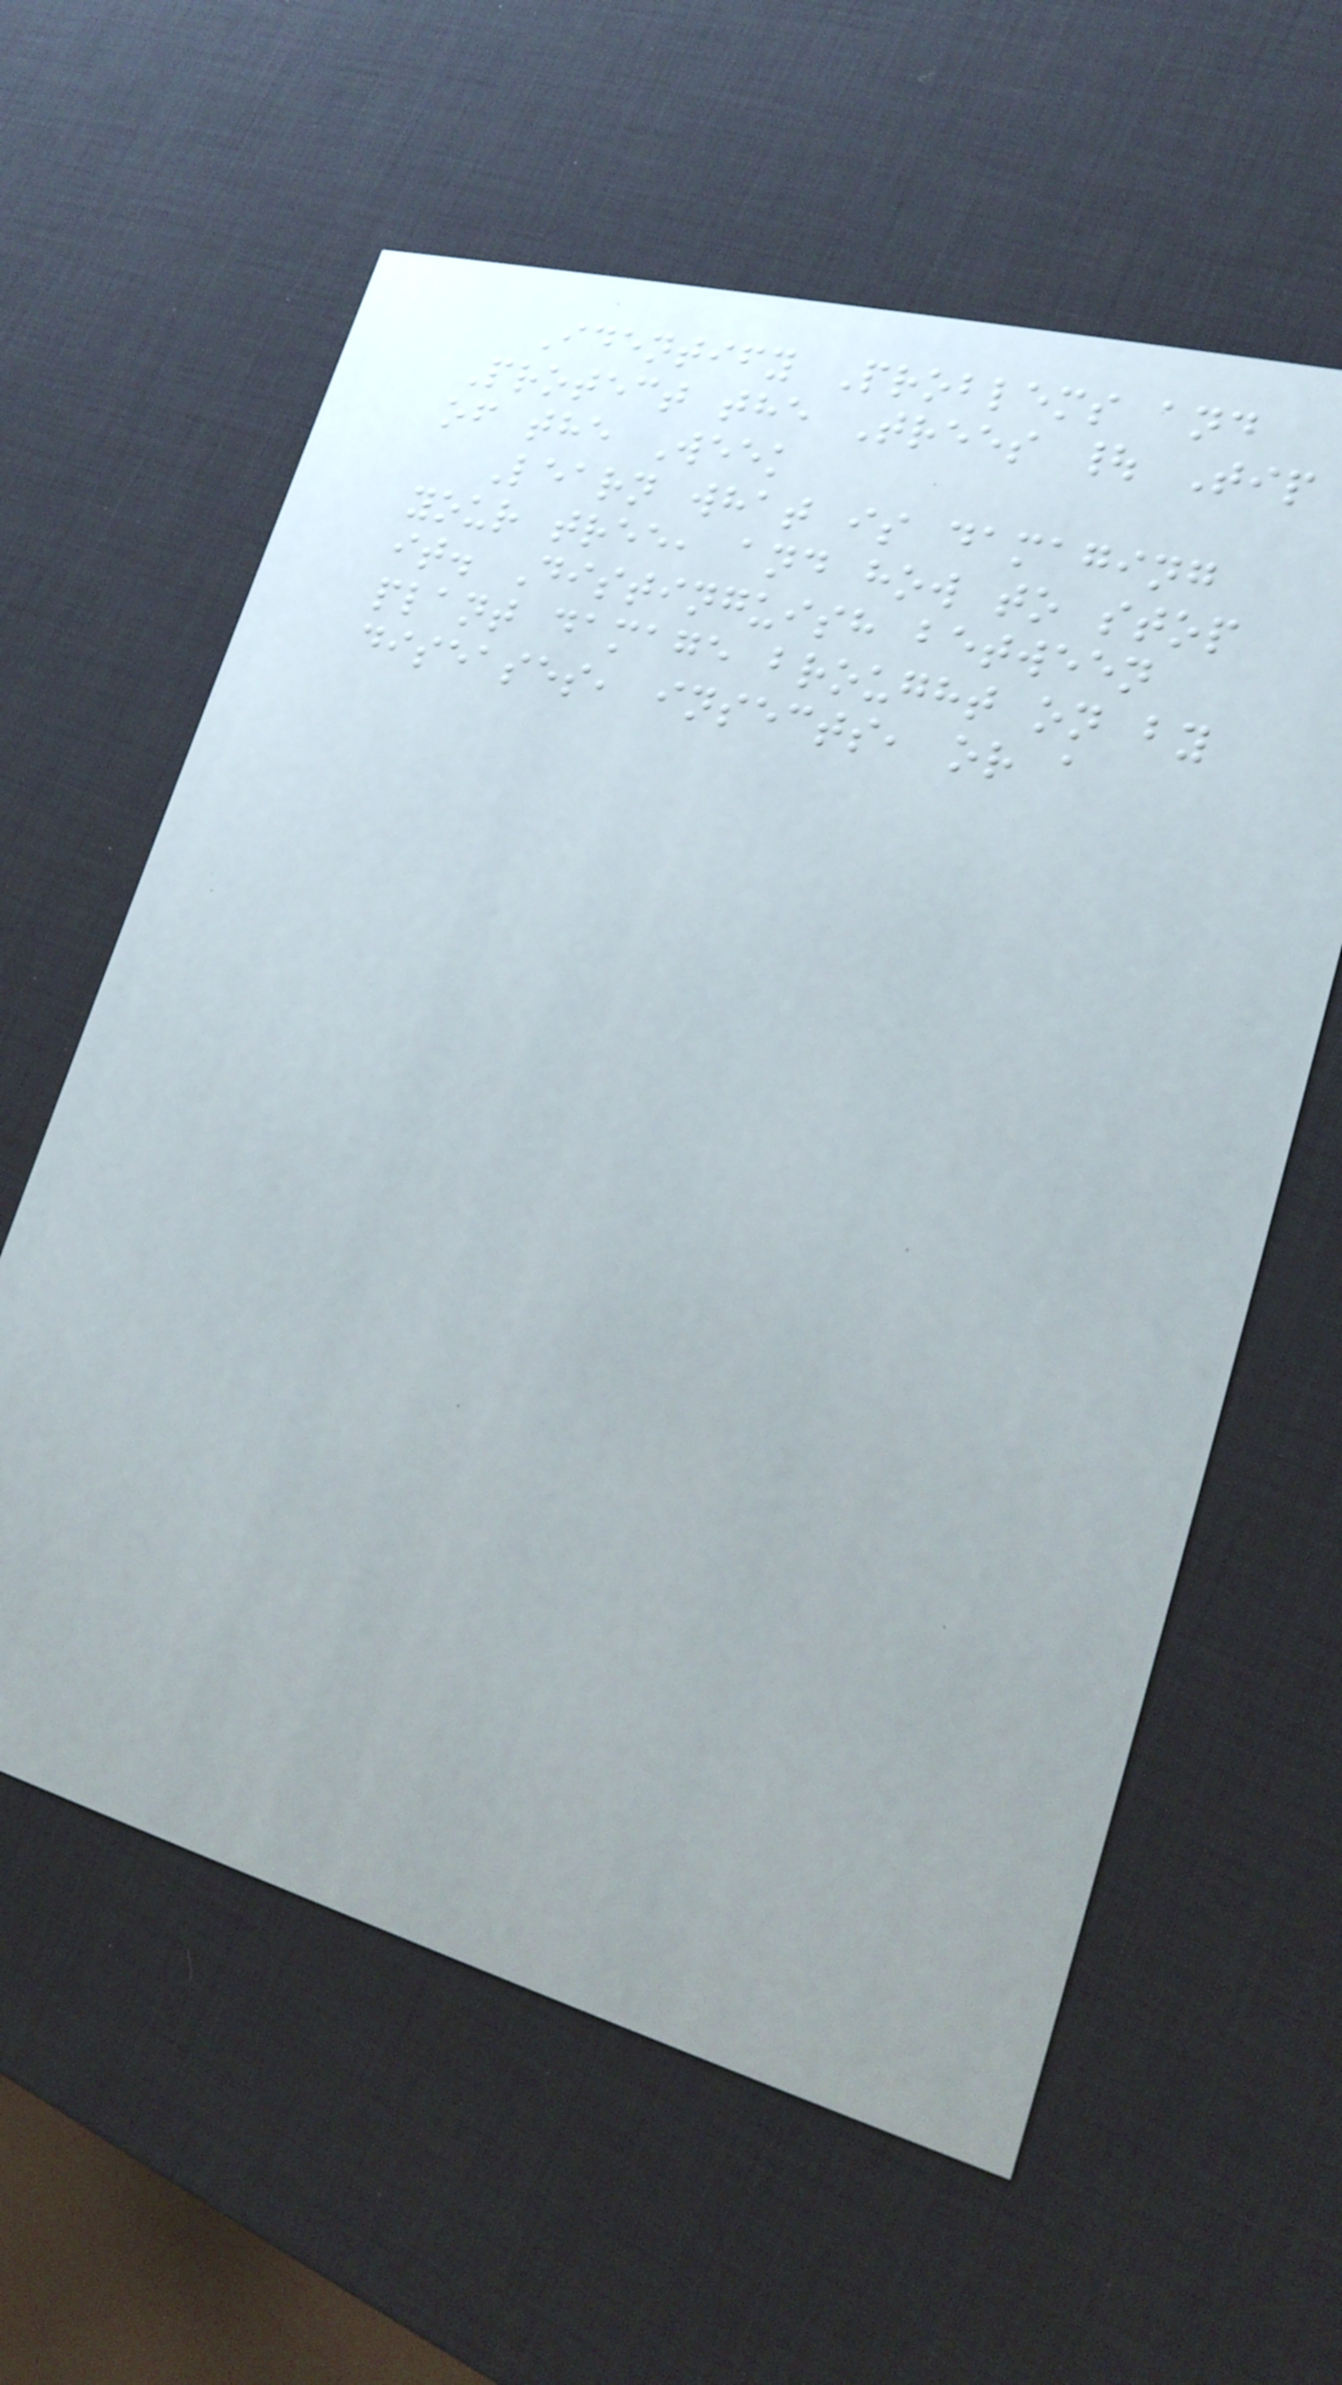Identify Problems and
Protect the Trees | Tip
of the Week
Learn what is damaging
your tree, and how to stop
it. Distinguish between
plant damage brought on by
diseases, insects, or a
